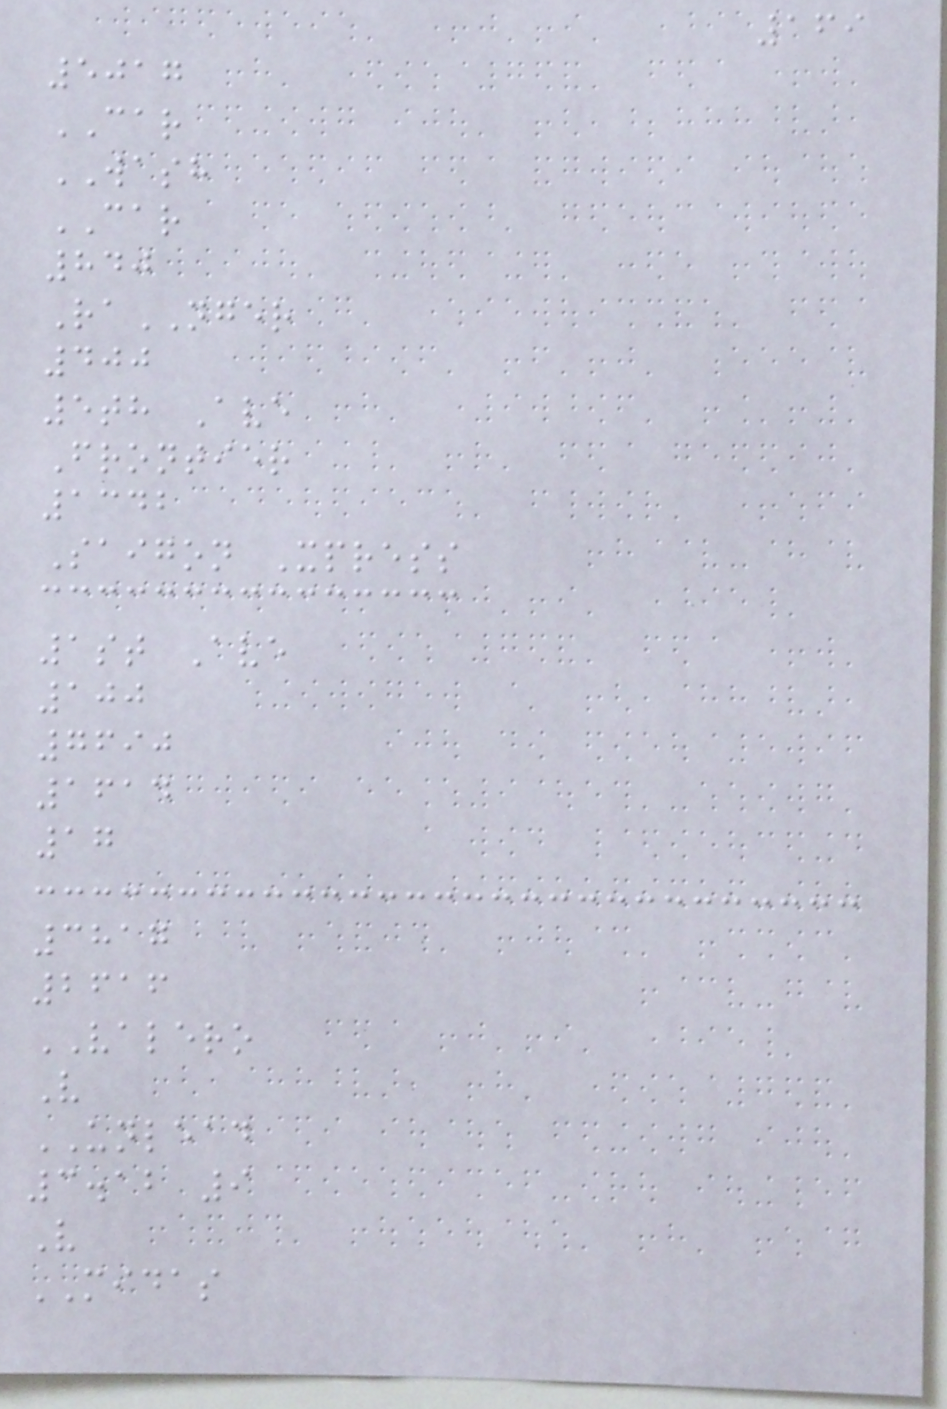169
5017
CAR
WASH
CAR
840
RaNGER
400
5th Ave
Frontier
1342
Saigon Xpress
1st Ave
100
7690
1614
17
3817
2616
VALERO
V
UNLEAD
3.12 9
V
MIDAS
